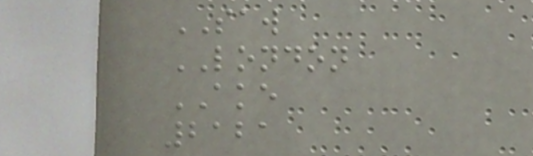SAW
LONDON
AKE
2121
